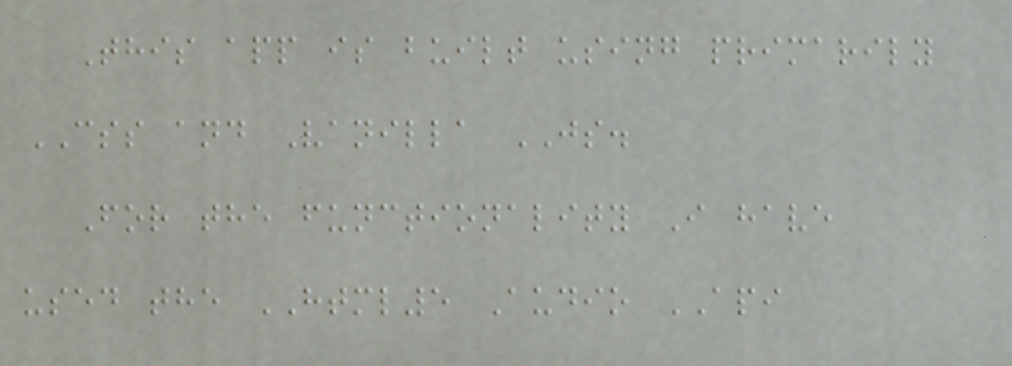This app is built using primarily
CSS and Vanilla JS.
For the functionality I have
used the HTML5 Audio API
